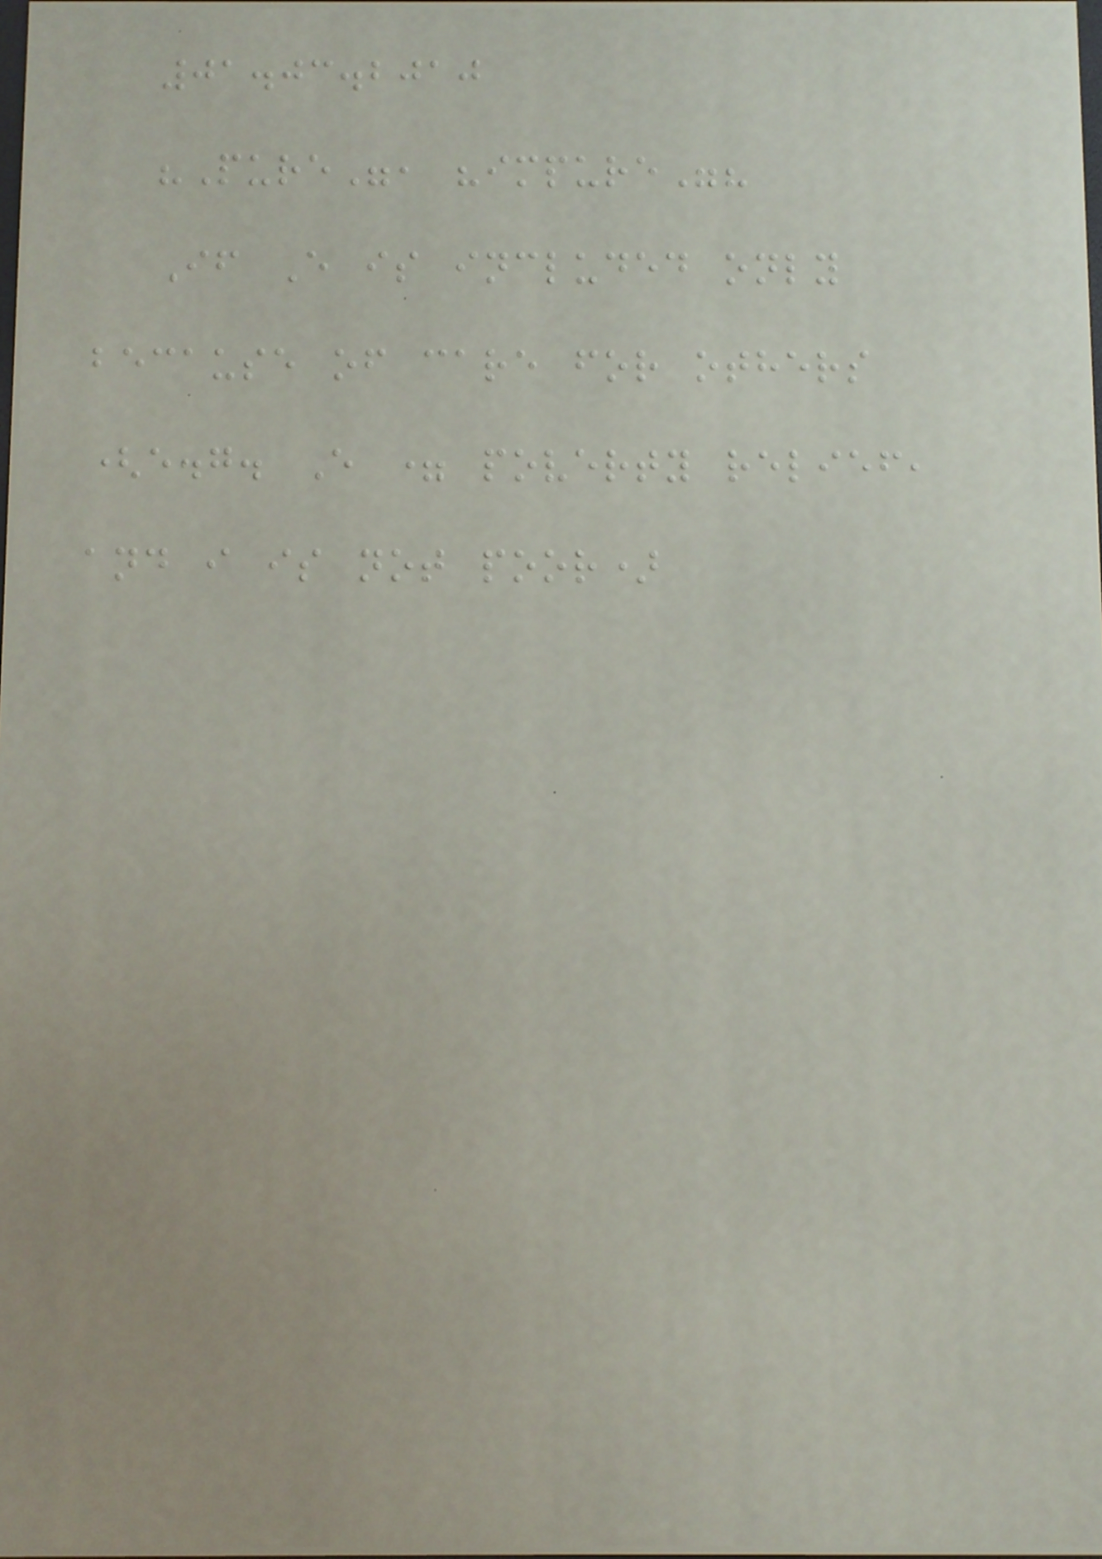01.03.2010
"Pure", "impure"?
If E is included only
because of care for others
(e.g. E = poverty relief,
and i is not poor)
